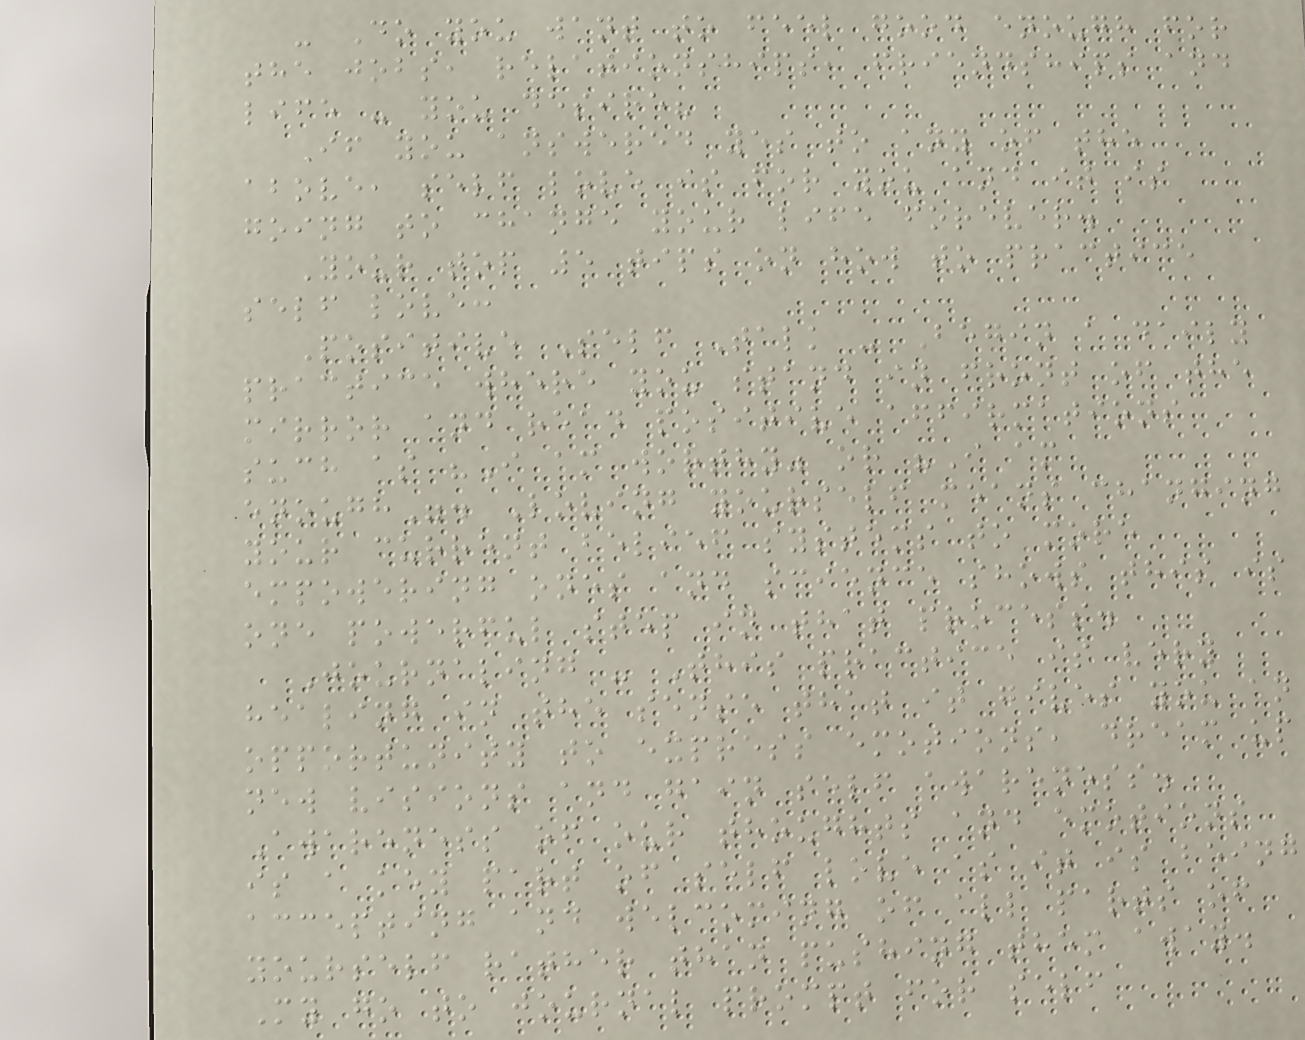- Do you want to feel good enough for
the jobs, relationships, friendships and
life - you desire?
If you answered yes to any of the
above, self love is for you and it is
going to change your life forever.
Your top 5 tips on how to practice
self love:
Positive Self Talk - Begin a daily
practice where you stand in front of the
mirror and read positive affirmations
such as "I am worthy" or "I am
enough". Loving yourself means changing
your current belief systems to more
empowering ones and science shows this is
one powerful step in that process.
Journaling - This practice is very
healing in the sense that it gives you an
opportunity to express emotions, dream up
new visions and gain self awareness.
Awareness of our thoughts and emotions
is a key part of self love as it is being
accepting and welcoming of all parts of
yourself rather than pushing them away.
My go to journal prompt for self
